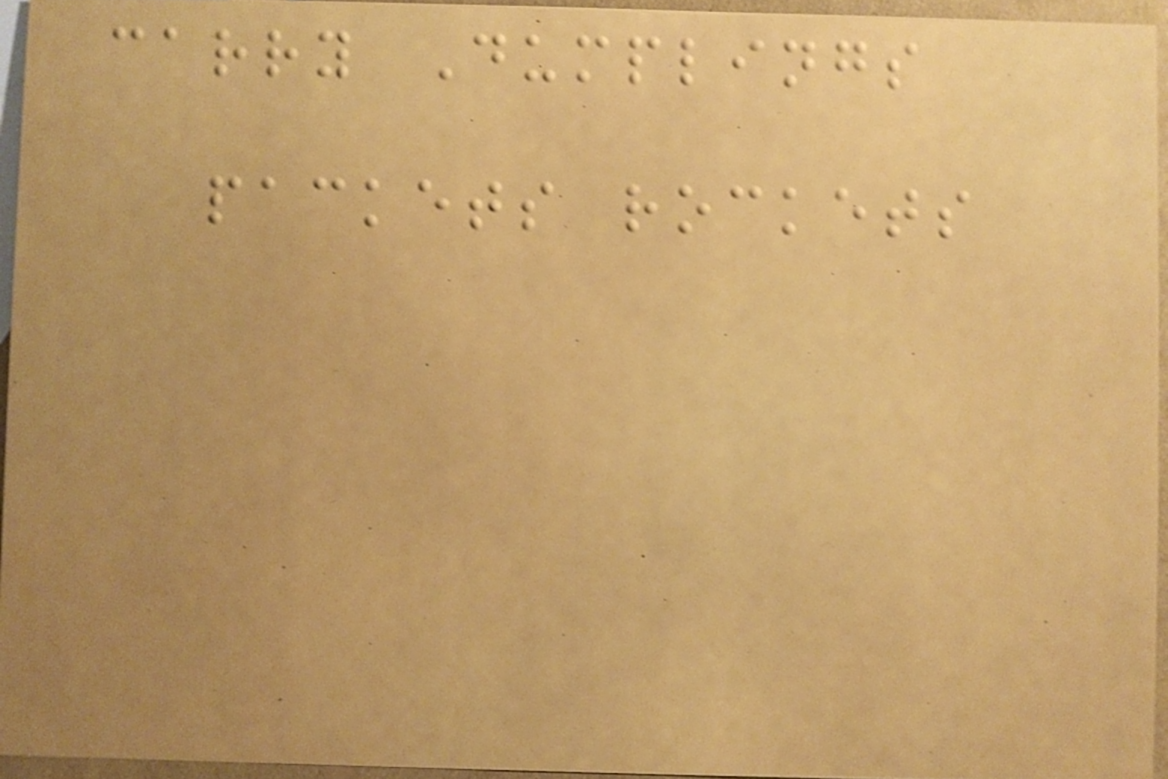carry Dumplings
packets rockets
